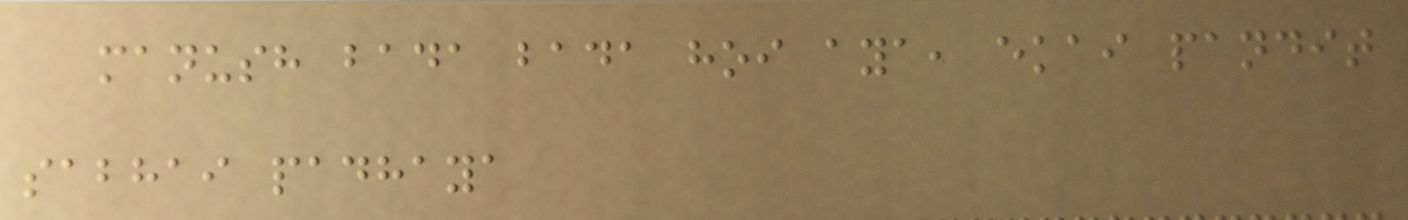manush bada bada hoi aya, ekai pandit
sabhai padhaya
